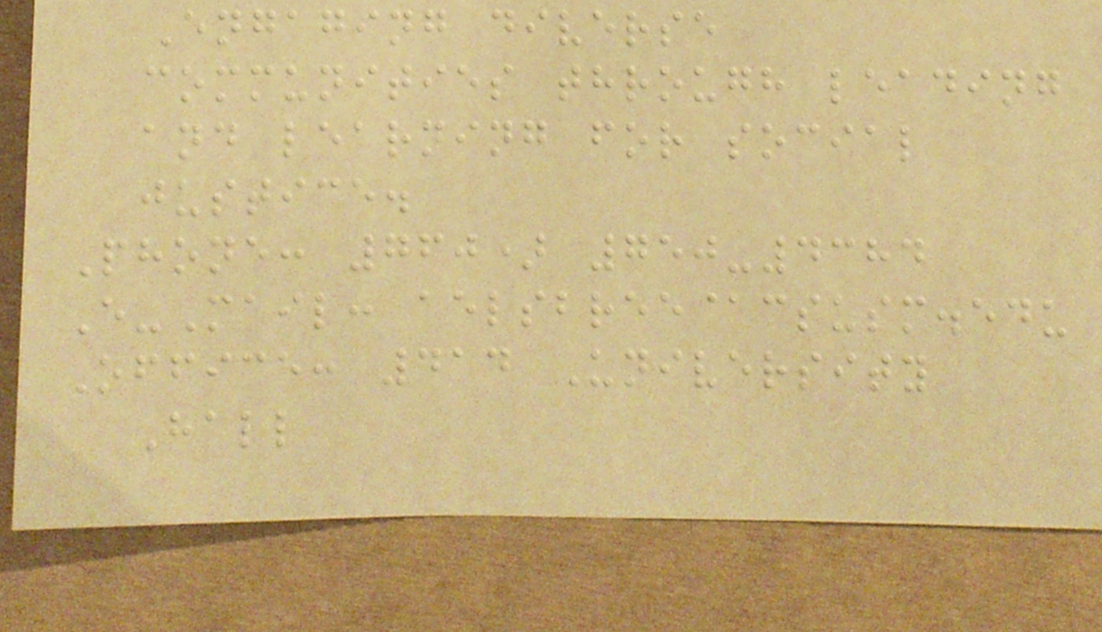Engaging diverse
communities through leading
and learning for social
justice.
Phone: 760) 750-4384
E-Mail: aelsbree@csusm.edu
Office: 414 University
Hall
